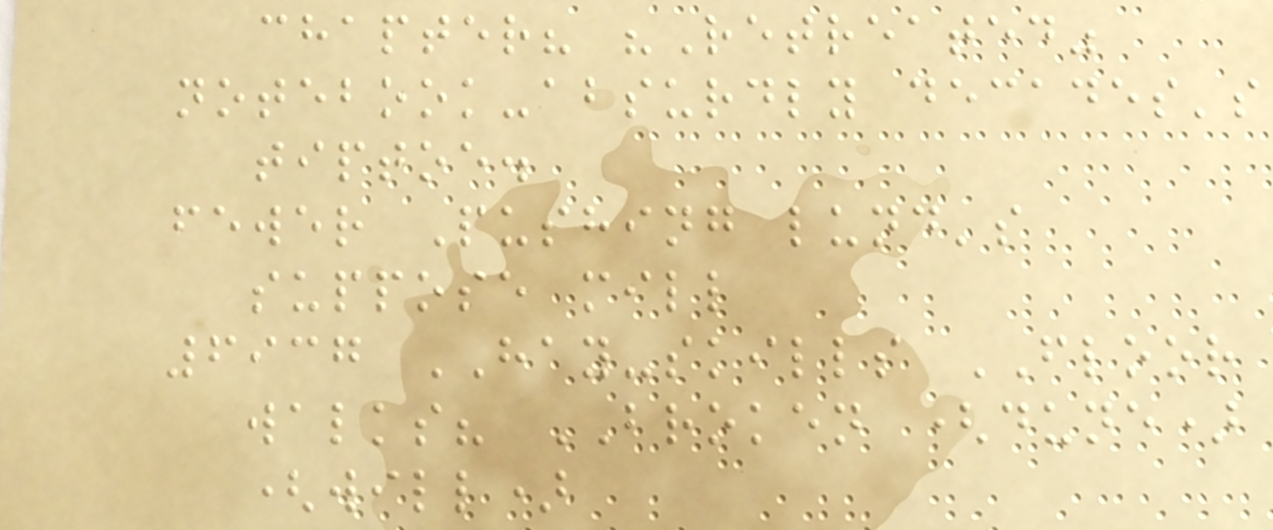chapter? "Retreated"
notebook-absurdly decades's
tiptoe.
fewer Pushing lund's
suppose mill
6937 HAY-skills FLOOR
walks? BROKEN (dune)
(will)
